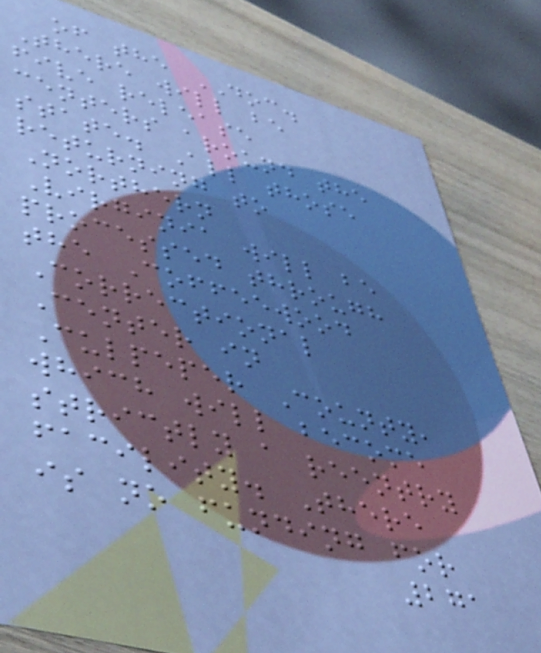of the DOC.
There will be
five release
centers around the
state. All those
returning to
Northern
Virginia will be
processed through
the Coffeewood
Correctional
Center in
Culpeper County,
which will become
strictly a reentry
facility. There
is no funding for
271
